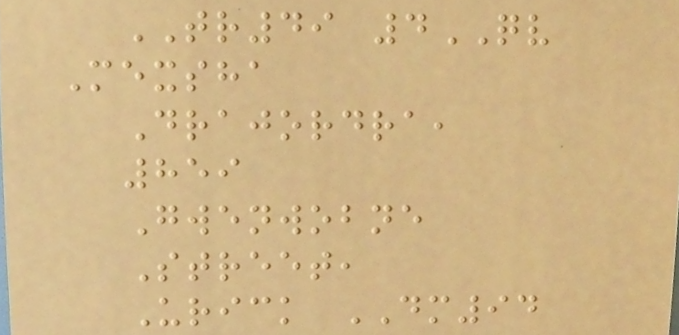TR49 4QV
Mexsha
Drajordra,
859
Gwenwobne
Street,
Urick DM94
